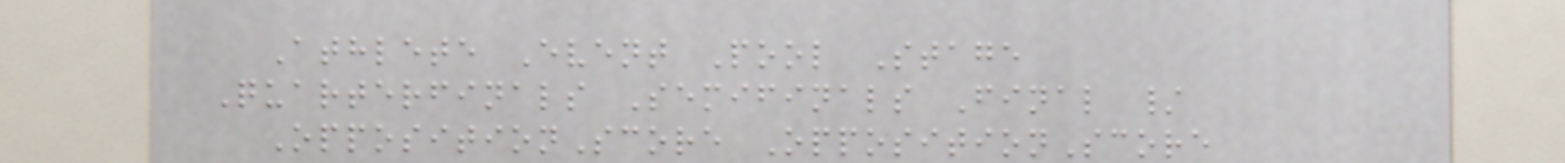Athlete Event Pool Stage
Quarterfinals Semifinals Final /
OppositionScore OppositionScore
